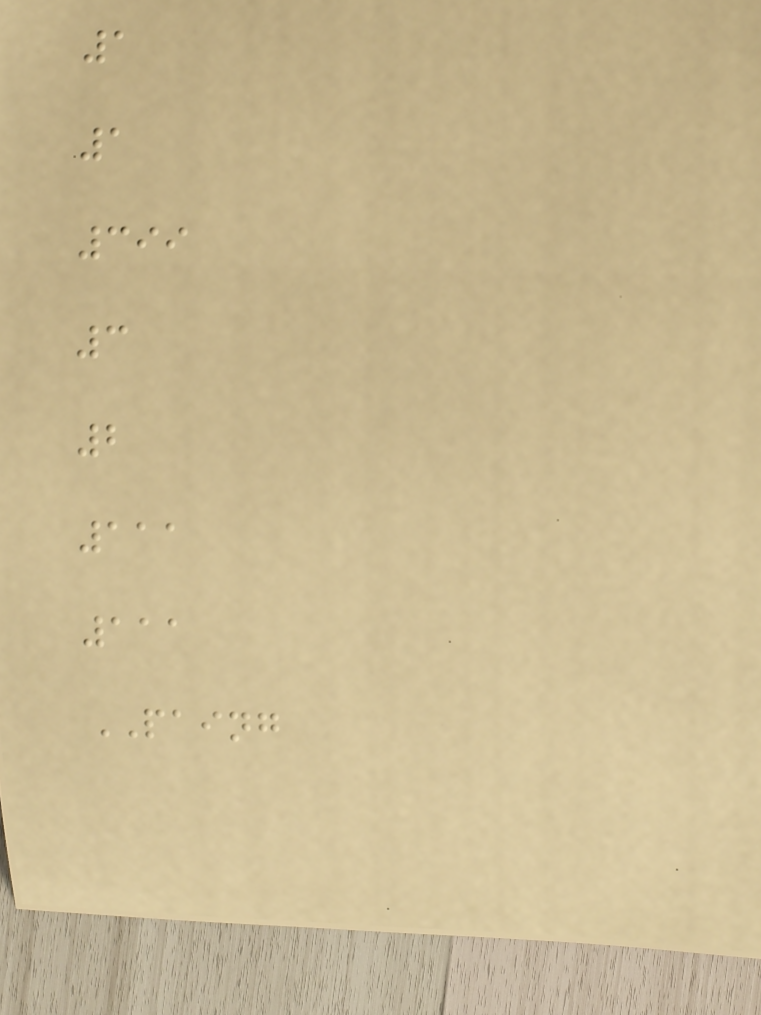1
1
399
3
2
111
111
PAING
